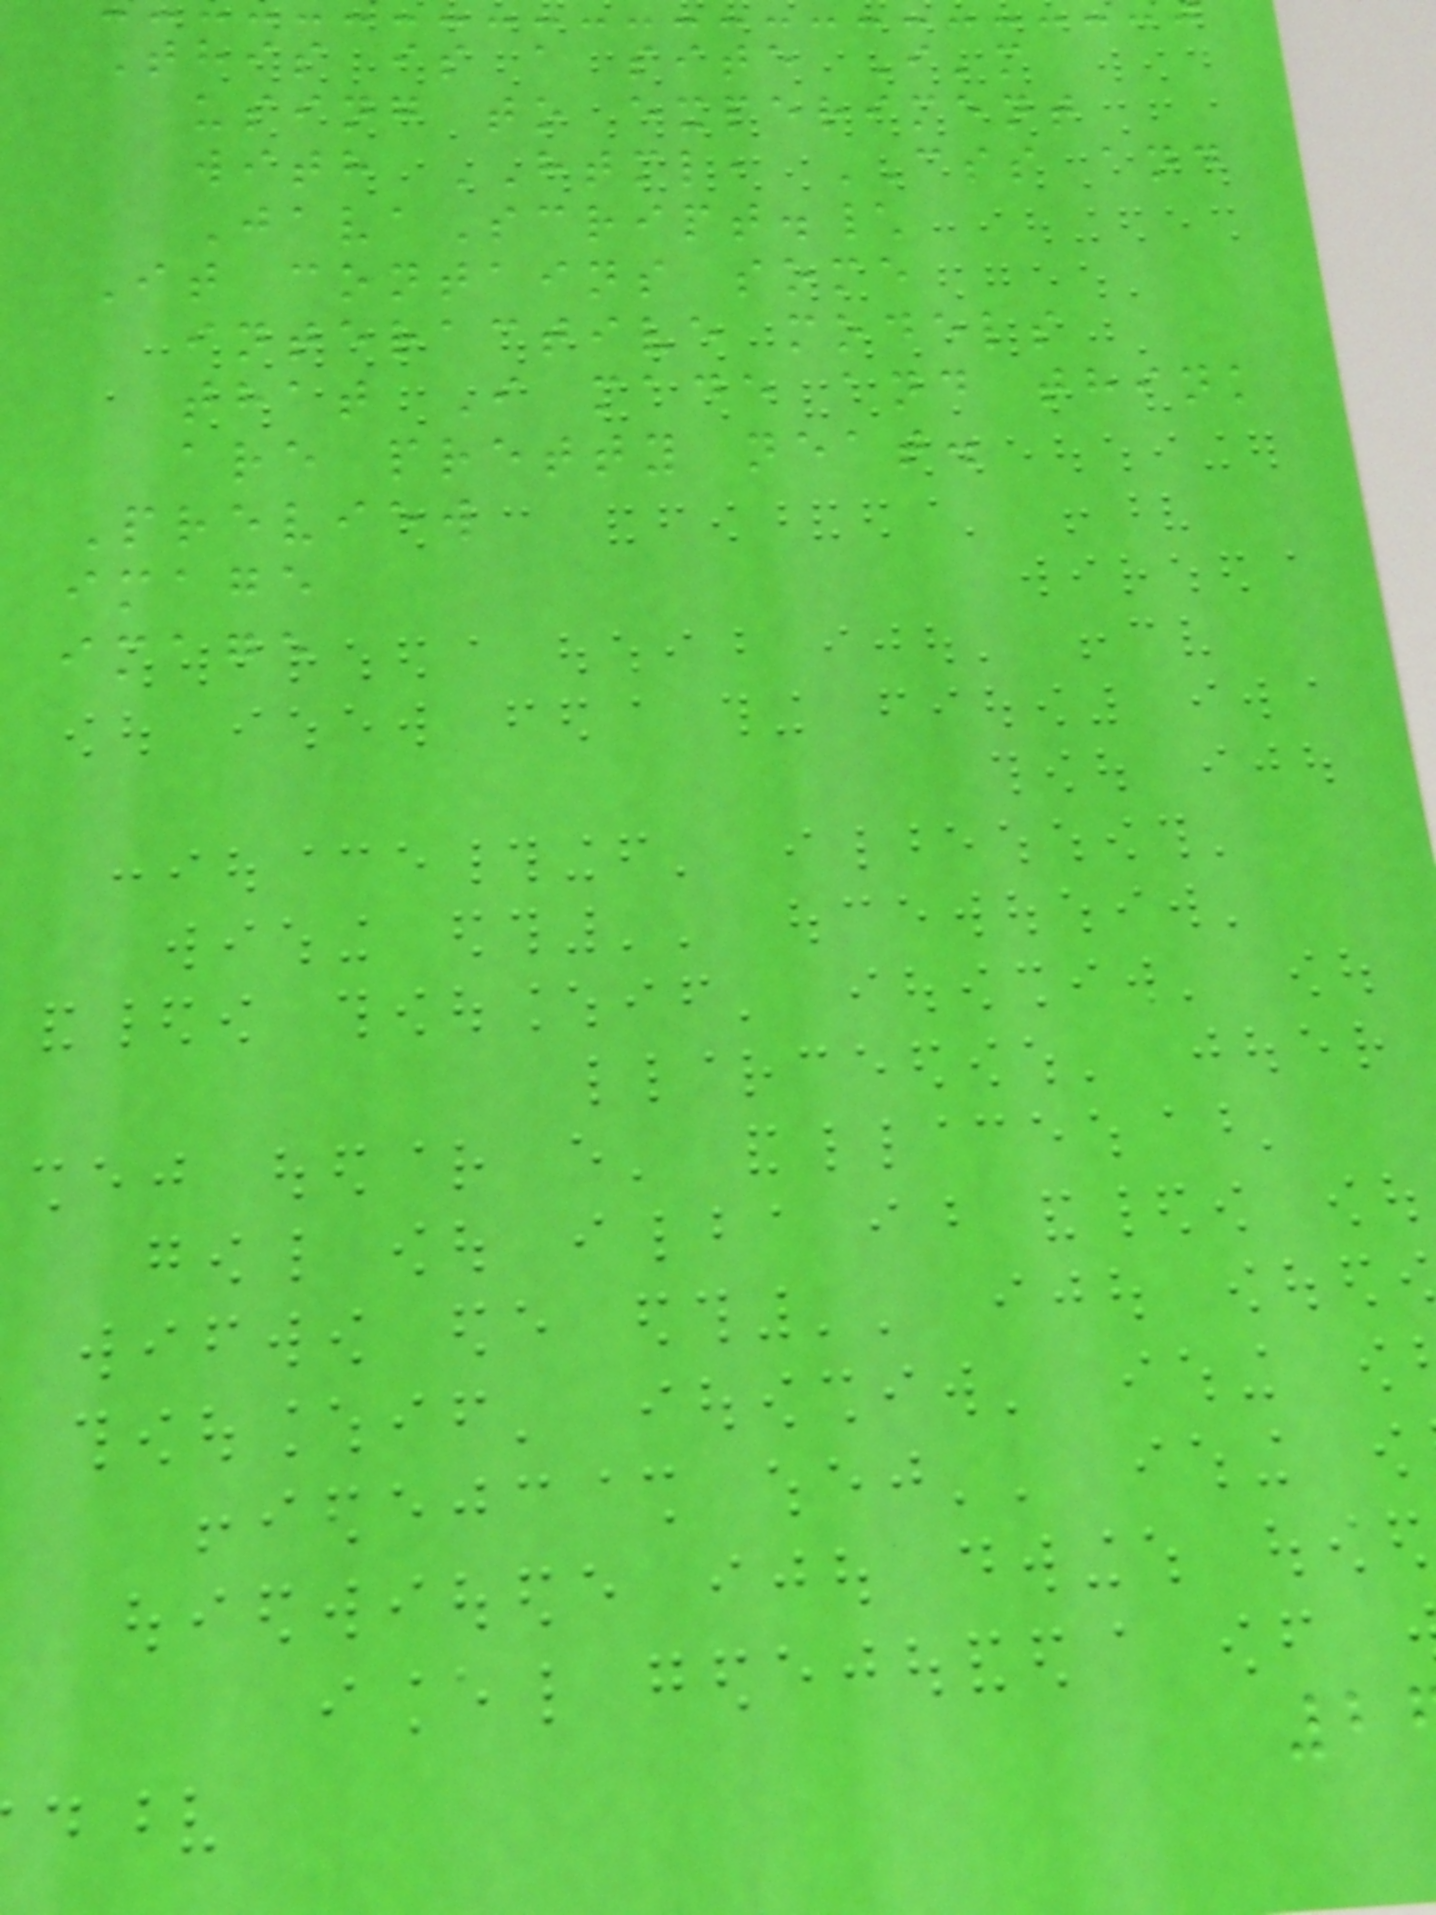This is a site I'm
using to experiment
with HTML, CSS and
JavaScript.\
It contains some
interactive models
that I made and think
are pretty neat.
Preview
image
image
